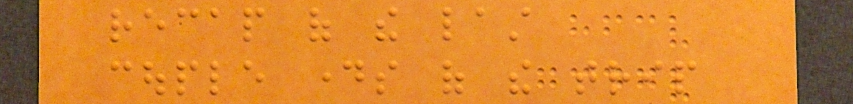recap of the last
couple days of the trip
